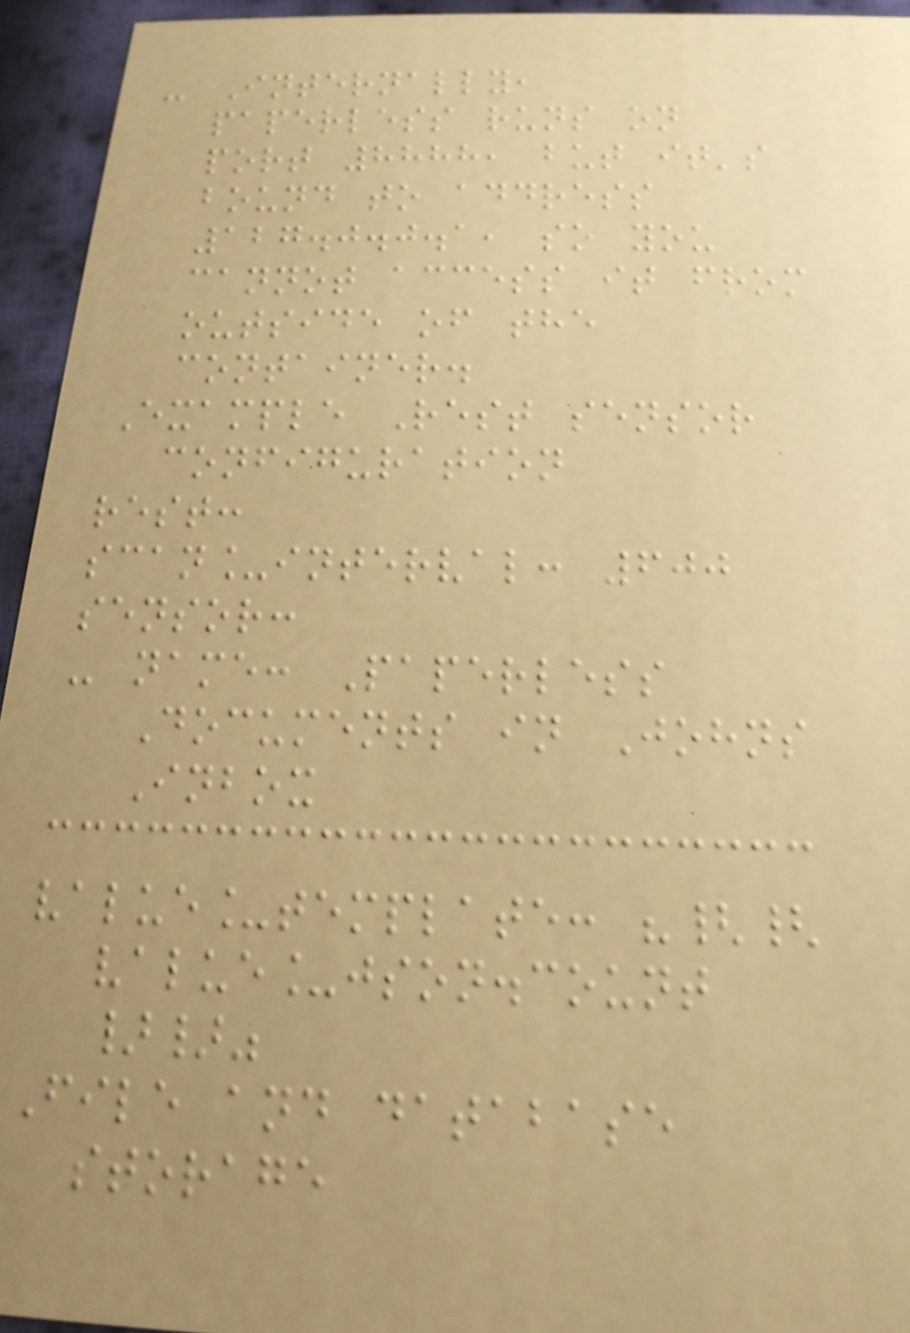- Internally,
paperless runs on
port 8888, but it's
bound to address
127.0.0.1, so you
cannot access it from
outside of the
container.
Example Rest sensor
configuration
rest:
scan_interval: 600
sensor:
- name: Paperless
Documents in Johns
Inbox
value_template: "{{
value_json.count
}}"
File and database
storage
